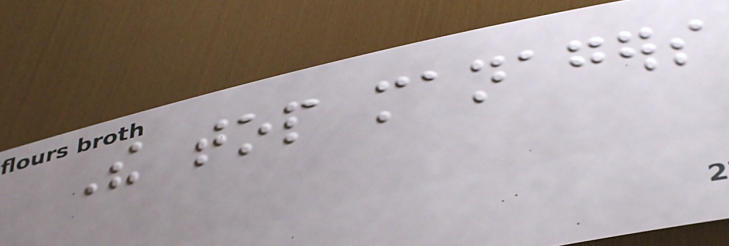The top managers
